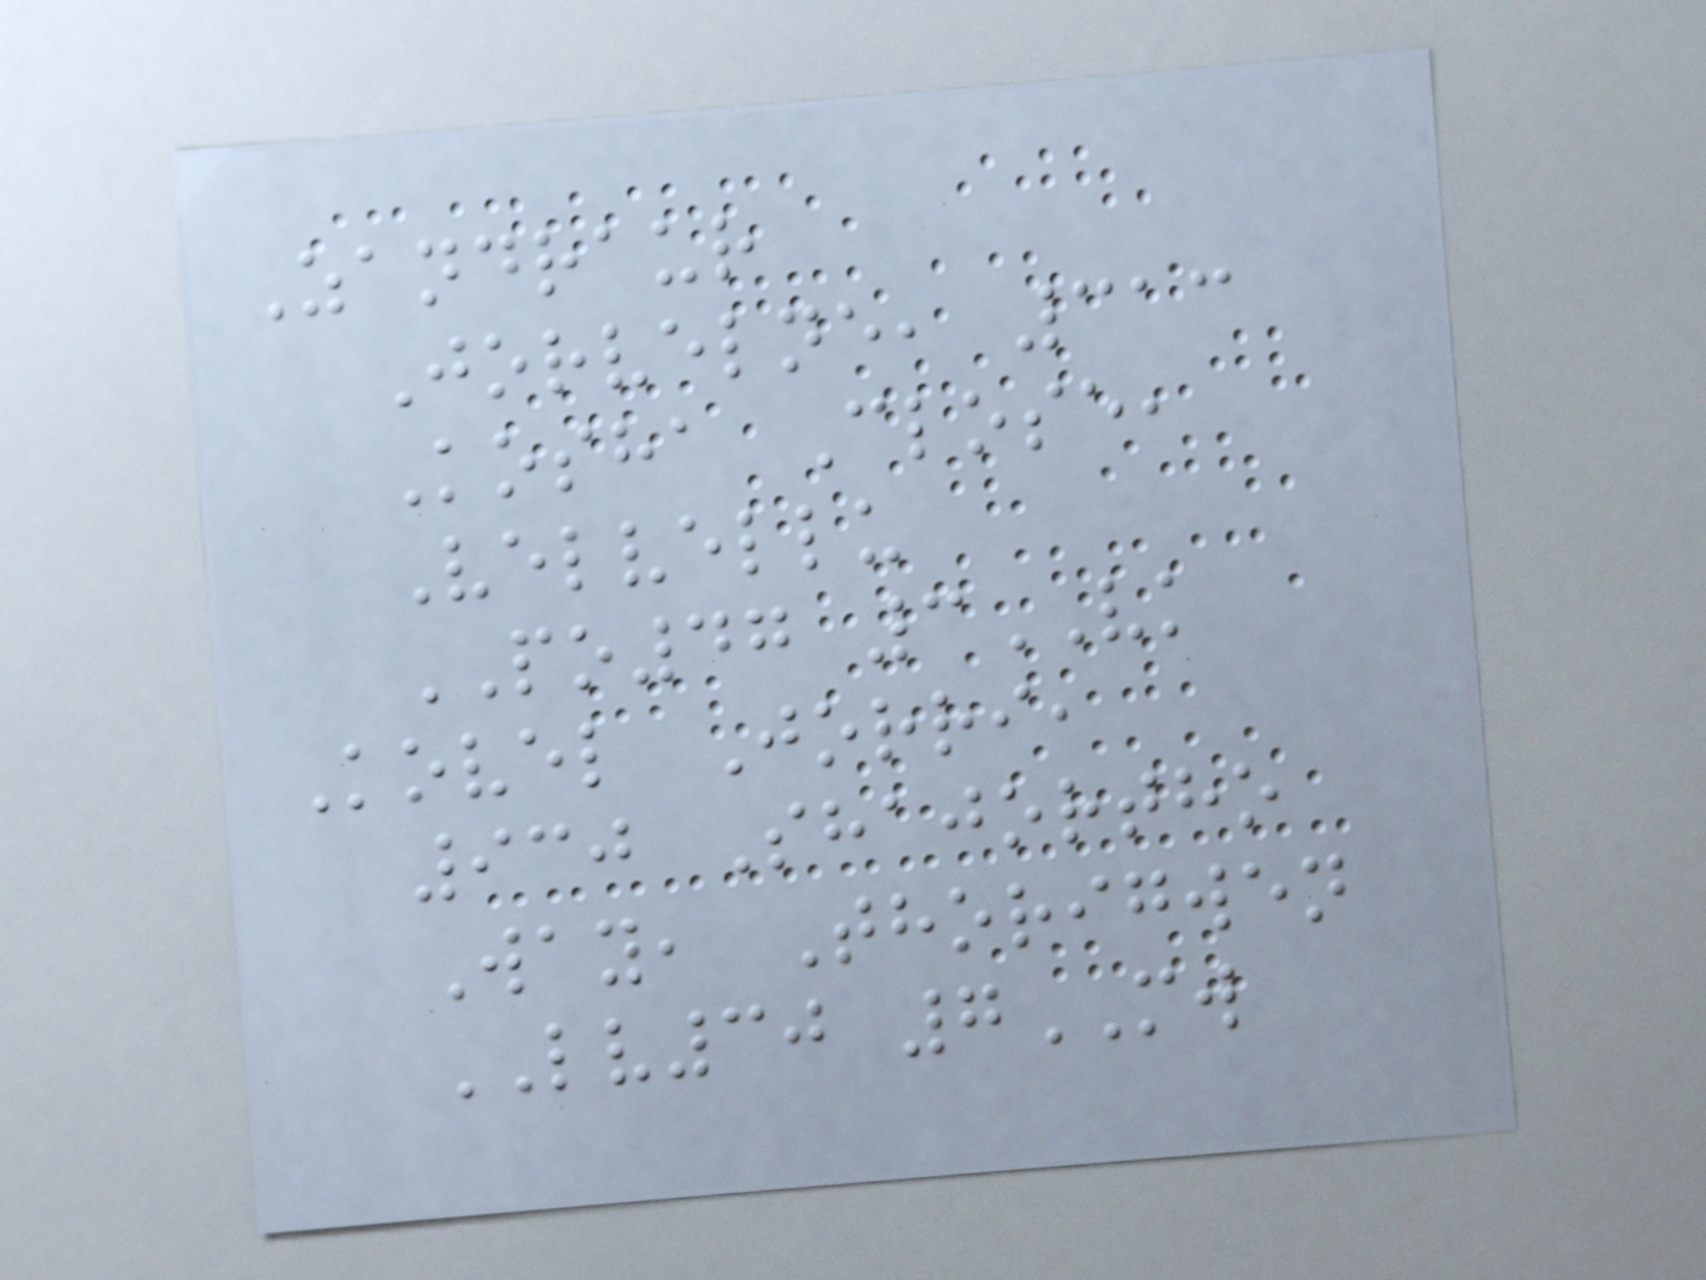Zandraur
Jorvelne, 313
Kosha Close,
Velvellu
PO47 3VK
Kovel Jorri,
930 Shajortho
Way, Thorigwen
LV30 7MW
